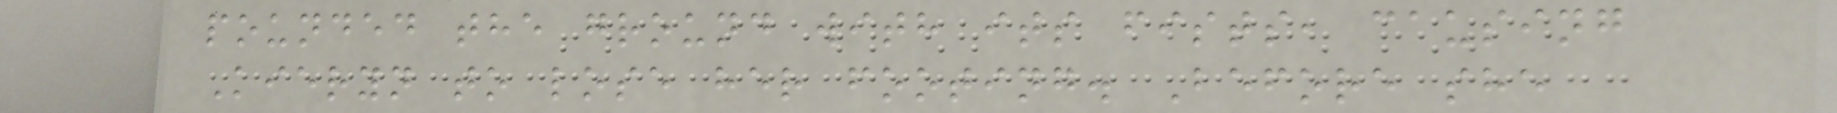pounded the ground with its fists, causing
Kieryn to lose her footing. Before she
